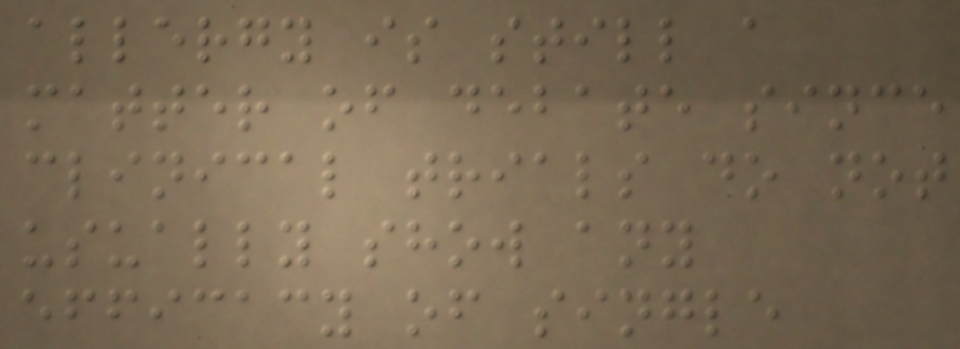allergy is still a
matter of debate since
clinical trials do not
usually show any
efficacy of single
